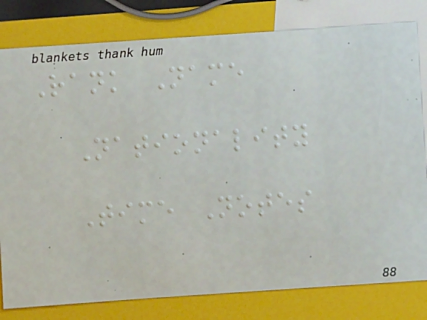Rank Name
Nationality
Time Notes
